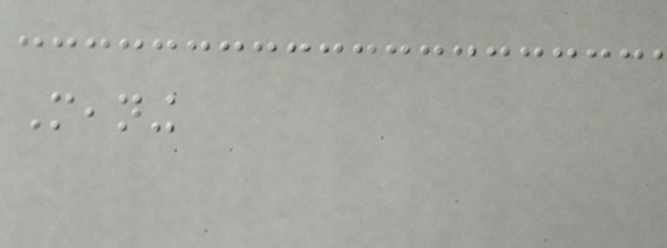Meaning
